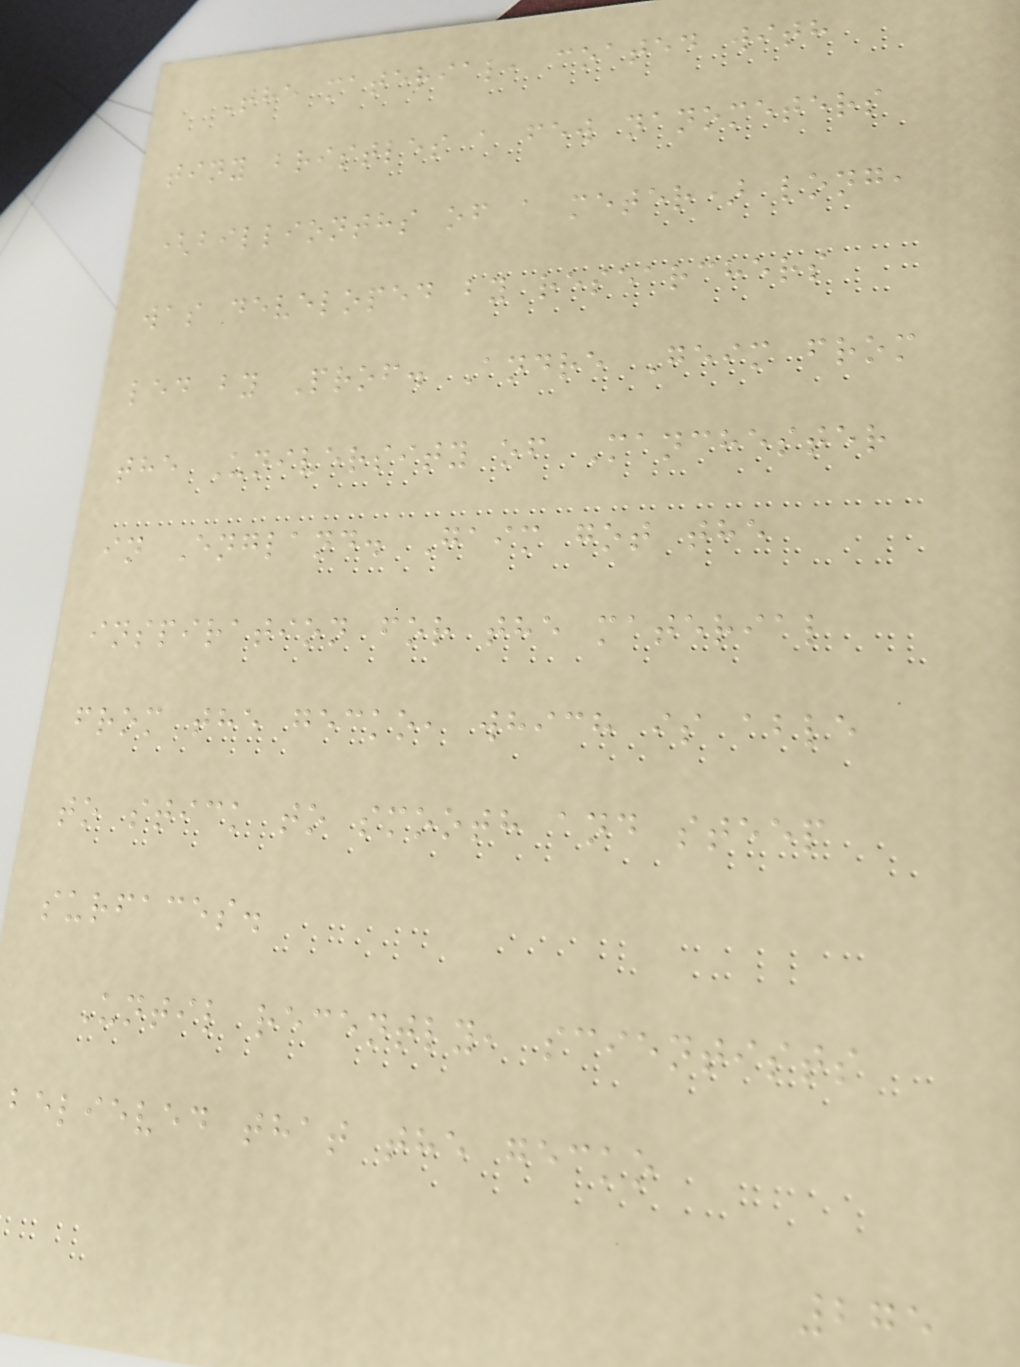The material, coated with
tiny bristles a few nanometers
(billionths of a meter) long,
was developed by researchers
led by Prof. Andre Geim from
the University of Manchester
in England. Gaim got the
inspiration for the material
from the gecko, which is able
to stick to smooth and steep
surfaces.
Until recently, scientists
believed that the gecko
275
